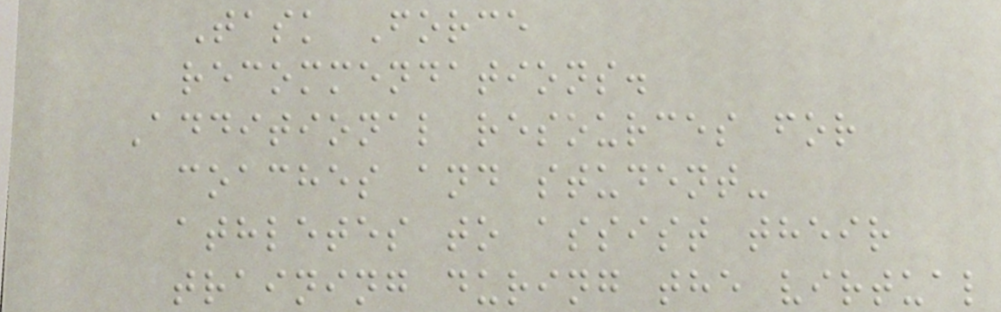Task Force
recommendations.
Additional resources for
coaches and student-
athletes to assist their
training during the virtual
